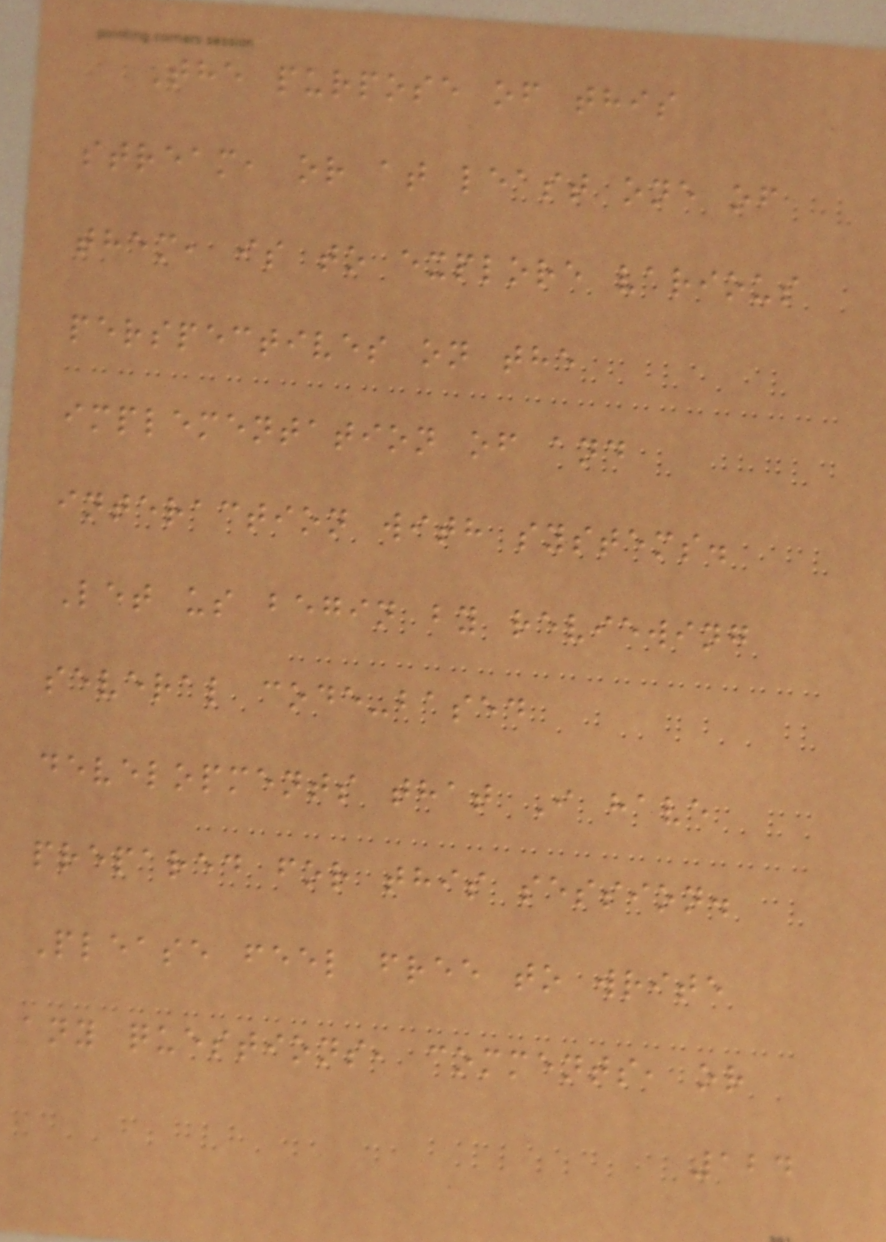The purpose of this
stream, or at least one of
them, is to explore various
perspectives on the
implementation of and
interaction with systems.
Let us begin by reviewing
several code-based
developments that I have
prepared for this session.
Please feel free to write
any questions, comments, or
124
